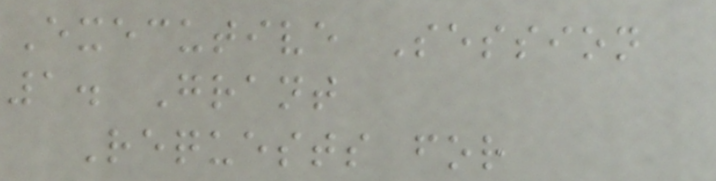Executive Session
1. Grant
Requests for
